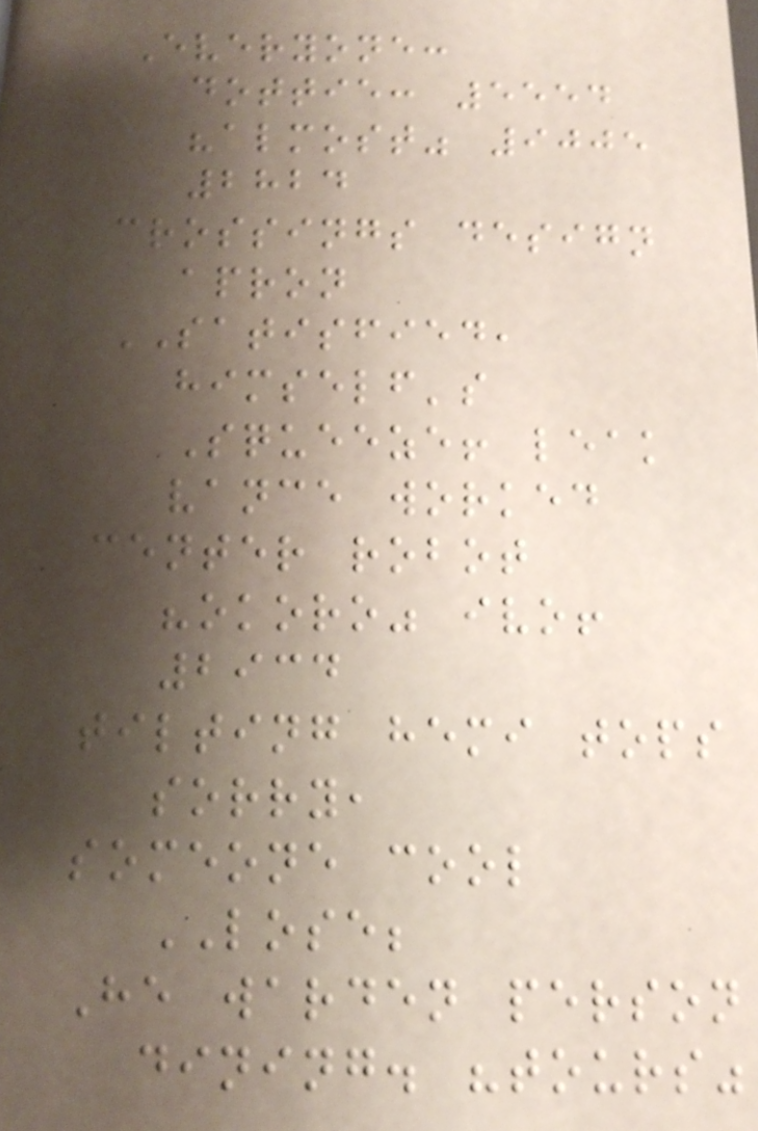Everyone:
dottie: 5554
"almost" 9005
2824
crossings design
apron
SATISFIED,
himself's
Squeeze! leak
vance worked
center robot
"okoro" ivo!
2934
tilting hemi tops
sorry,
someone cool
LOSE;
He warden person
dining. "tours"
